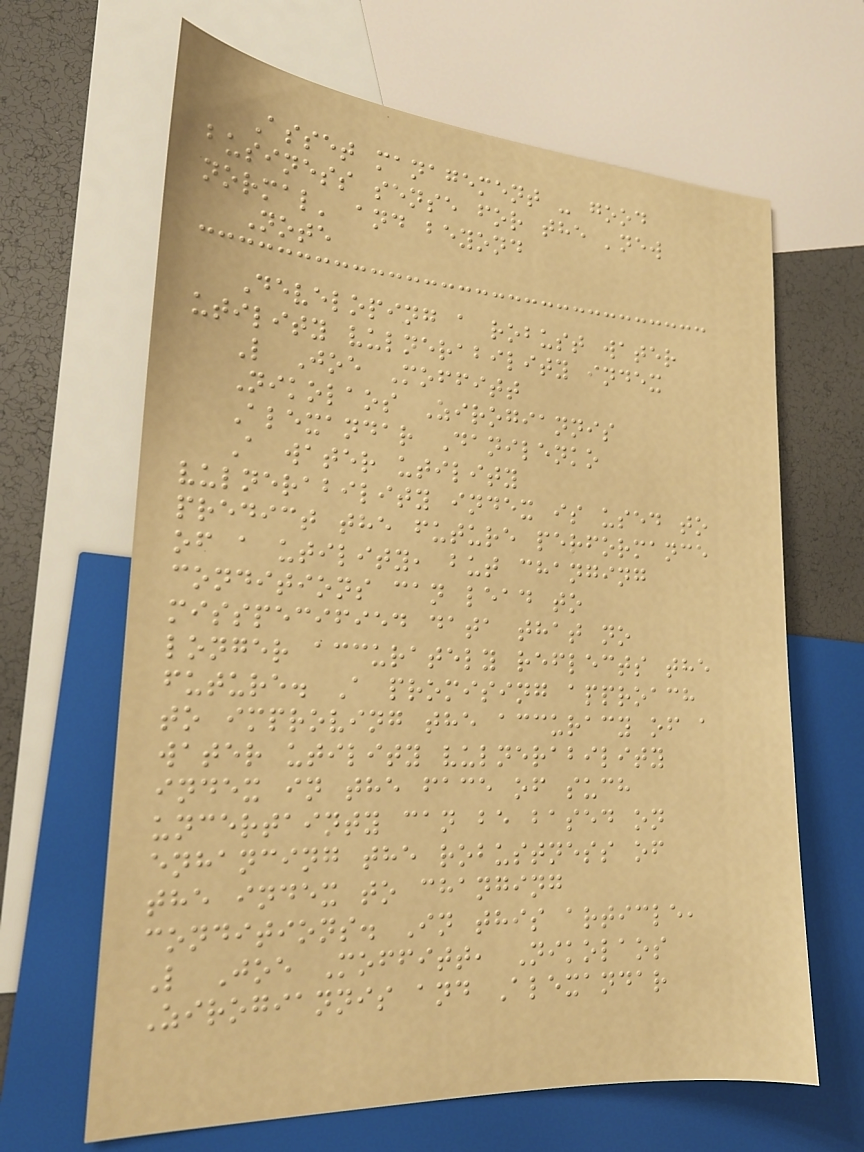Asset management - good
business sense for the 'new
normal' and beyond
Note
Developing a robust water
utility vulnerability index
L Joe Moffitt
Nikolaos Zirogiannis
Alexandar Danilenko
A water utility
vulnerability index is used to
predict the future performance
of a utility, but changing
conditions can lead to
misspecified data that no
longer accurately reflects the
future. A promising approach
to improving the accuracy of a
water utility vulnerability
index in the face of such
uncertainty can be based on
enhancing the robustness of
the index to changing
conditions. In this article,
L Joe Moffitt, Nikolaos
Zirogiannis and Alexandar
